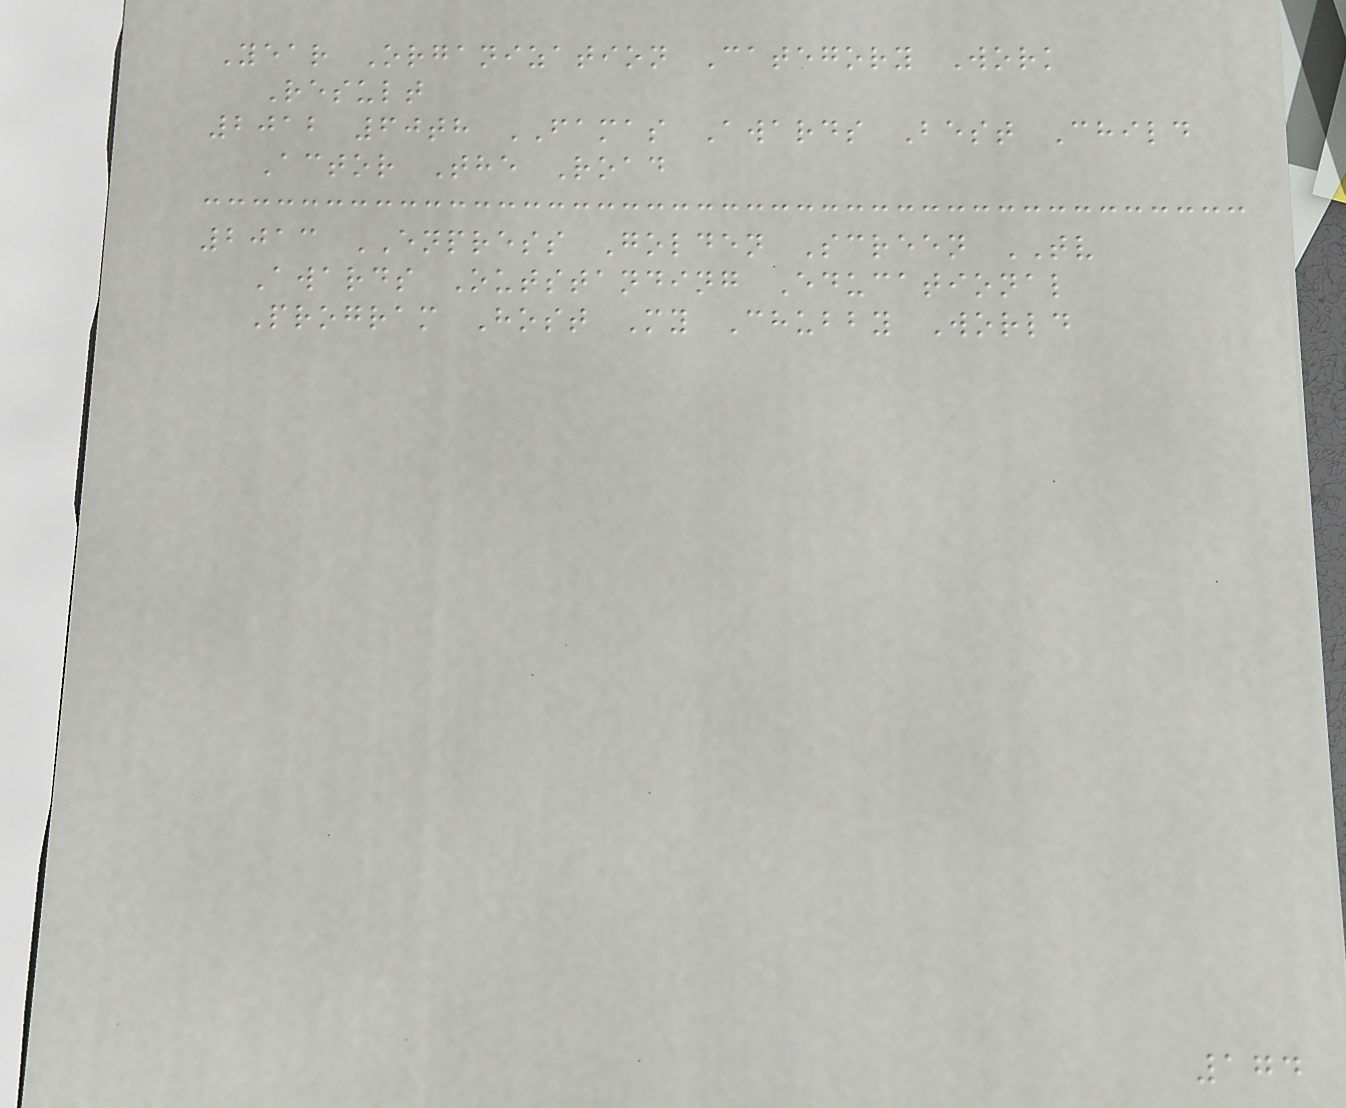Year Organization Category Work
Result
2012 60th FAMAS Awards Best Child
Actor The Road
2013 ENPRESS Golden Screen TV
Awards Outstanding Educational
Program Host My Chubby World
174
